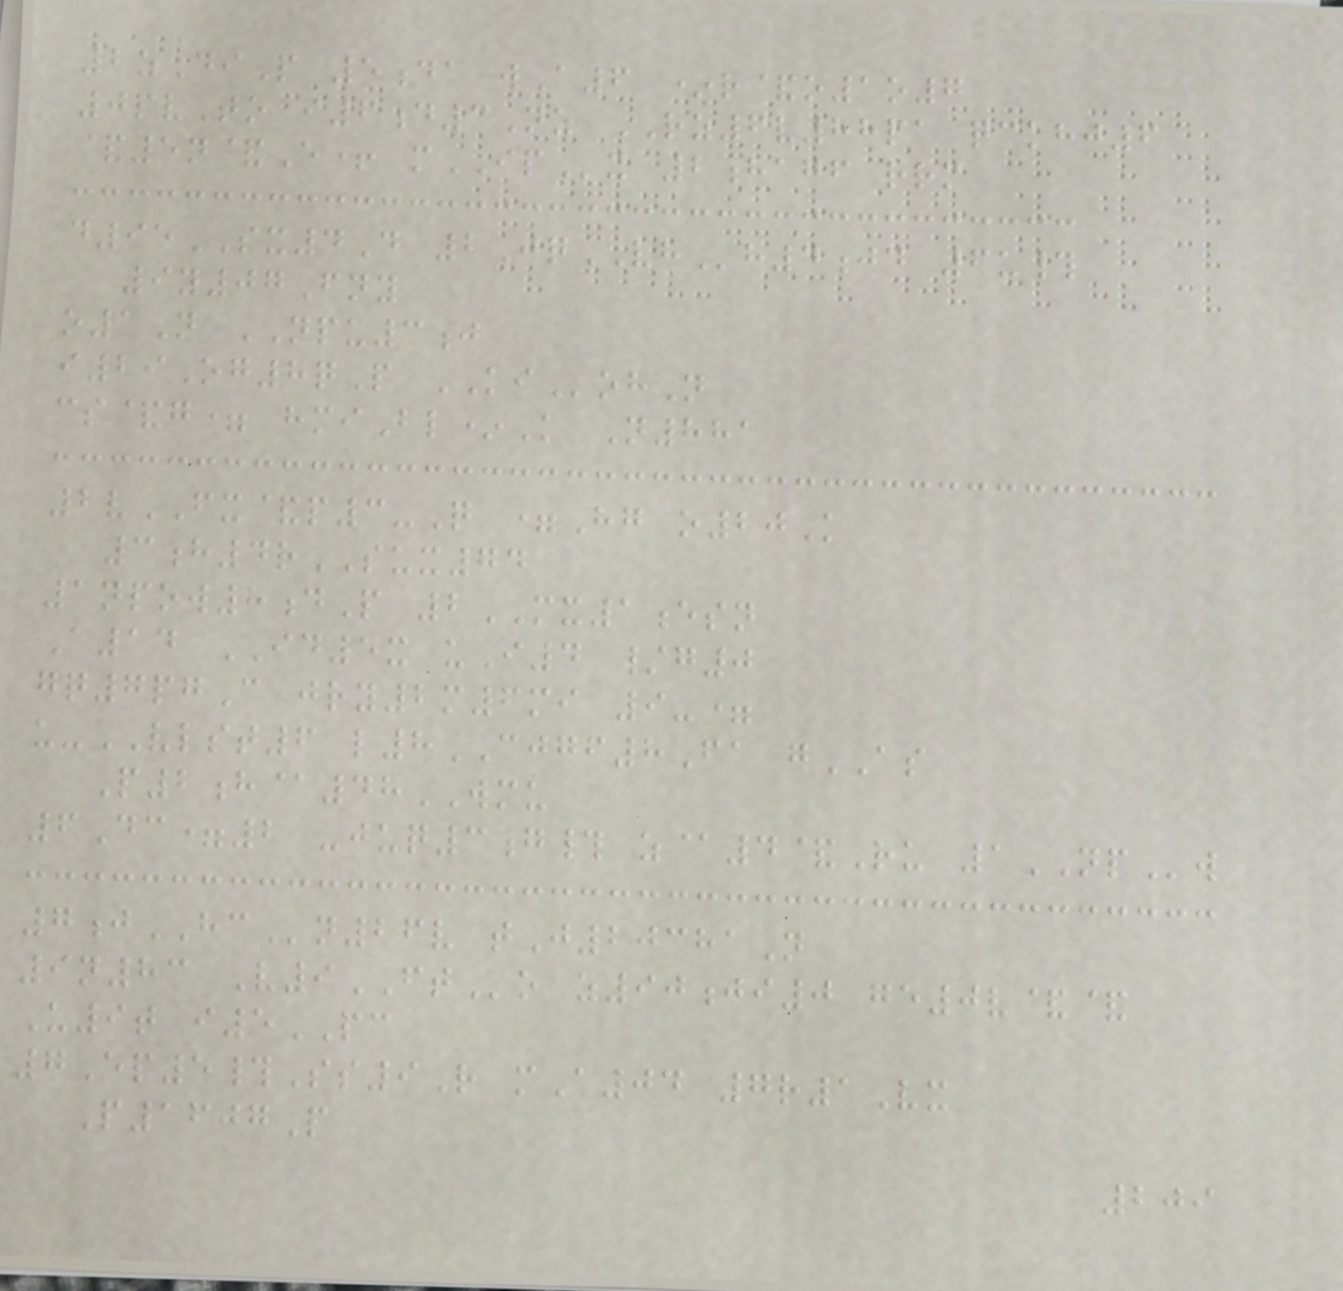2zDiP 5da wA6 *r&o1o7
0pvTo i6d3Nz RZ6v88pa qckhj6
&5n&E+ mIPx 2hagf rrm
d95SX4D 2JqVHh4jd 6u#
9y07Fny
o1N NPU3j
i29Og8qP KIohN
cs&g= hmiBl*K N881
2vFX&p3-Q =Hg o20K
3h4rSUX74
1npow8dP 2MX1esn
A14 ID5x uI4 /g0
gq7pgC jry2m6mi 9-=
u-VLST6 l8CJGF8Fa gAS
P2h@48WMU
6Dc=2 -juq3g# z@4&Ru 1NPw
7jHCn26v tJ20381N
9n83 V9FTo z90ji0 ge0v&&
U9t i5PC
7Ep5#Ss9R mA04 7r1Vx
P1607P
209
